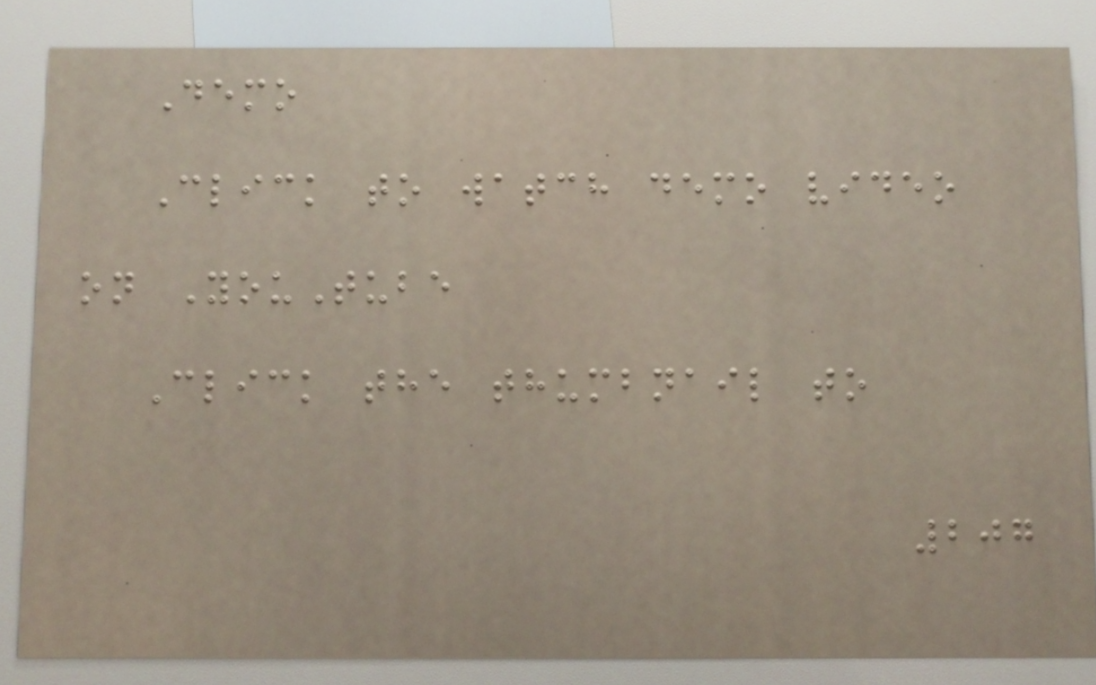Demo
Click to watch demo video
on YouTube
Click the thumbnail to
207
